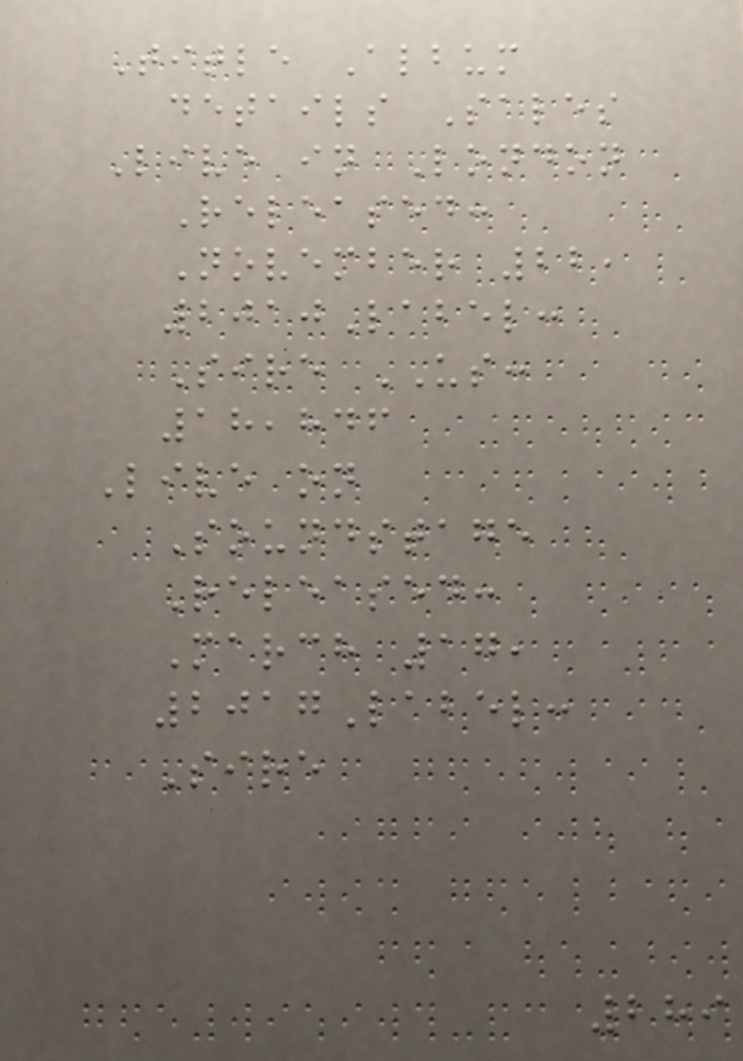Title Album
details Sales
Live in London
Released:
November 22,
2010Label:
Sire US:
18,846
Live on
Soundstage
Released:
March 17,
2017Label:
Sire
289
